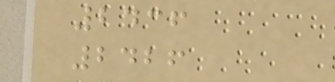2436
2426
